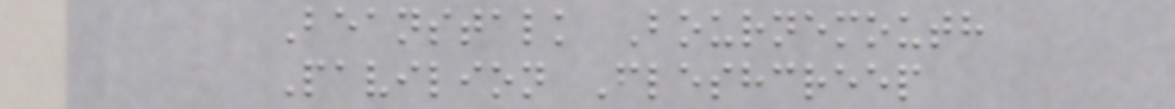Beanstalk Bournemouth
Pavilion Fleshcreep
